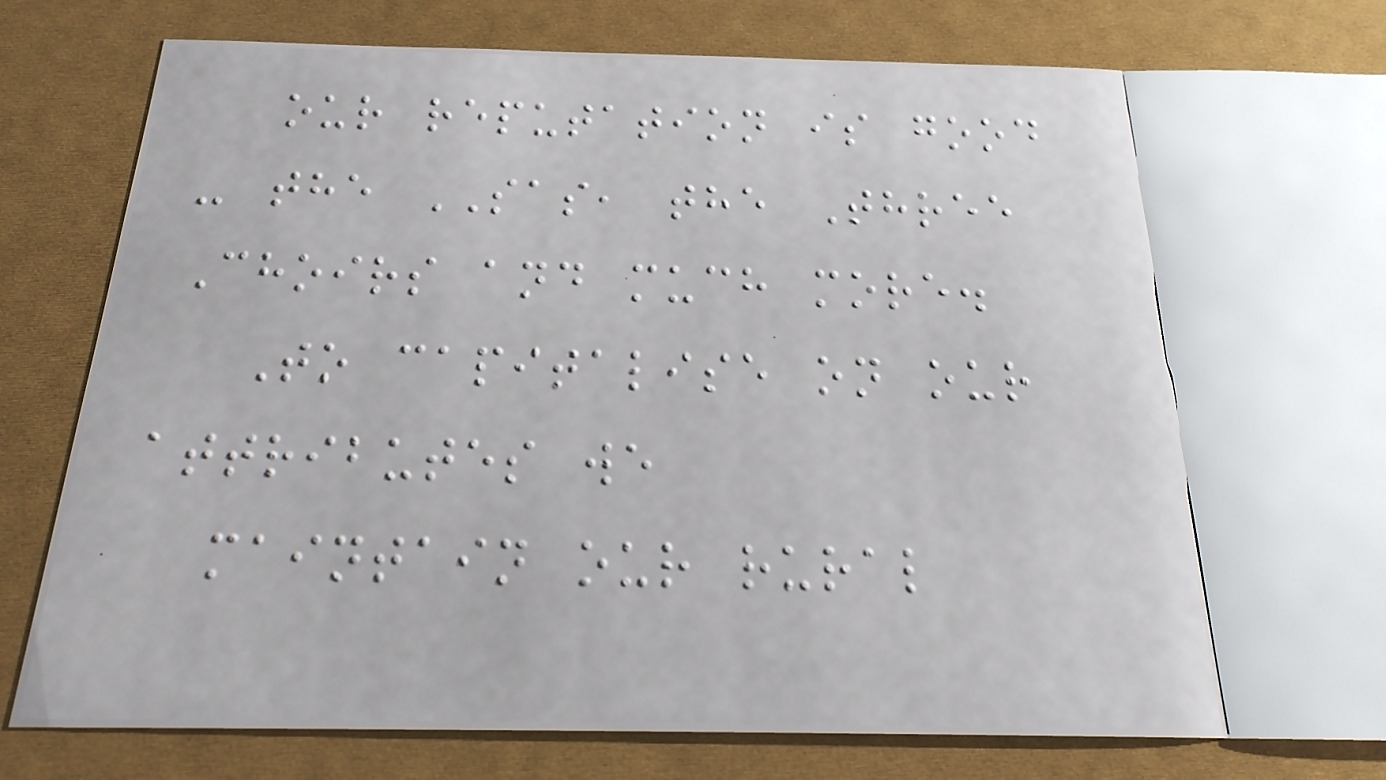our reputation is good
- the SAS, the Three
Choirs and much more.
To capitalise on our
attributes we
maintain our rural
